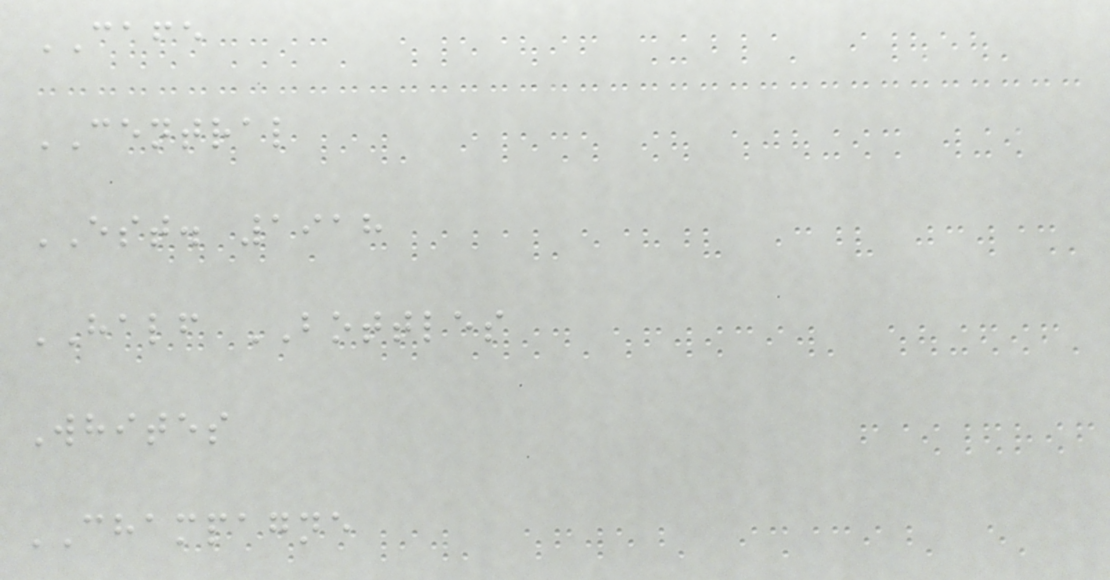CAFE
CENTRAL
EST. 1918
HALF BOTTLES
Whites
CHAMPAGNE
